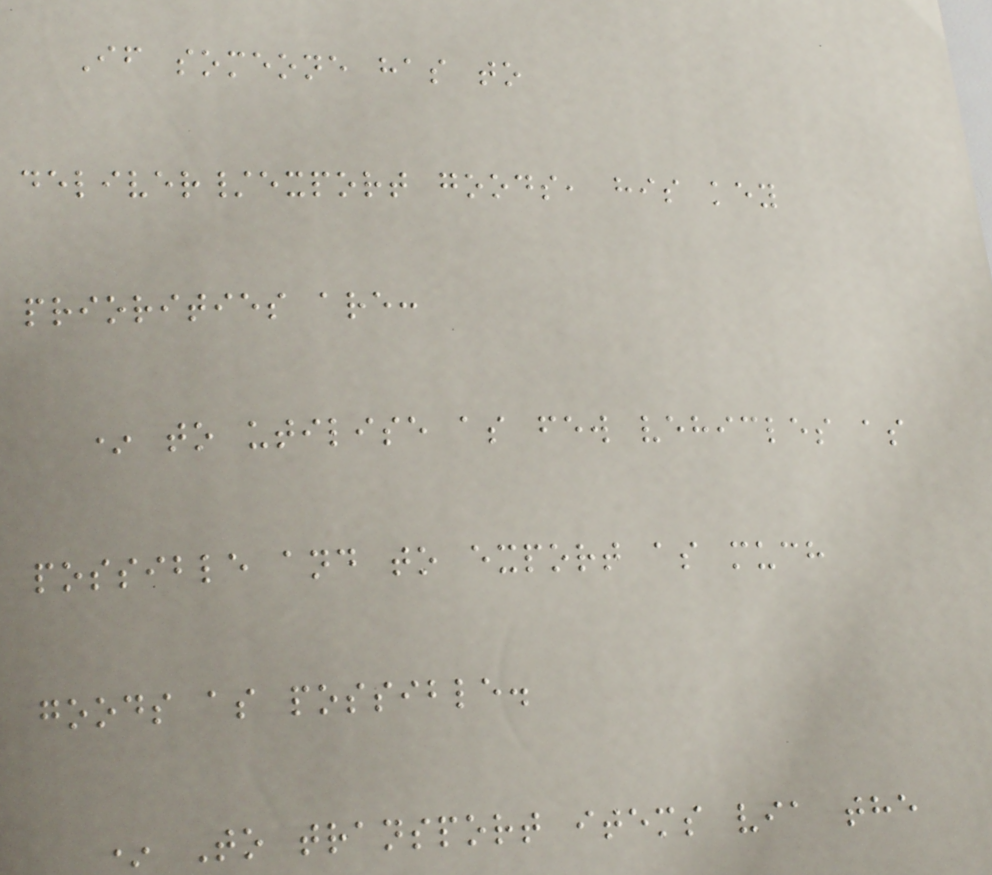If someone has to
deliver/export goods, his key
priorities are:
* to utilise as few vehicles as
possible and to export as much
goods as possible.
* To transport items via the
